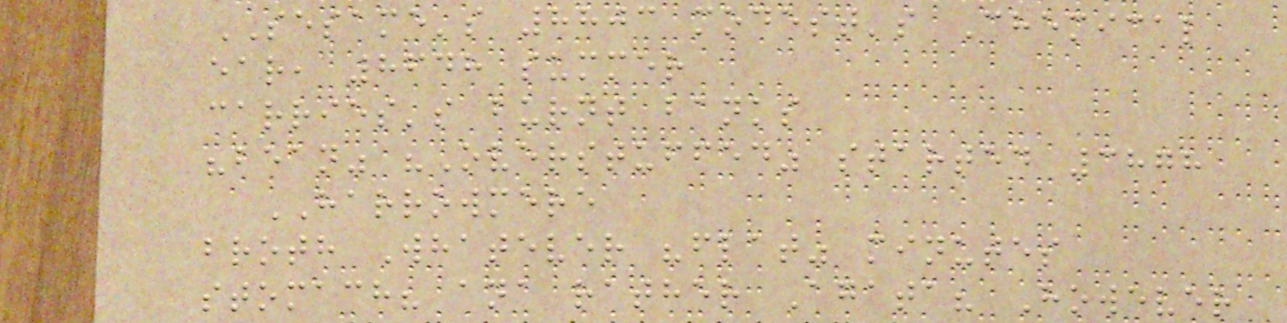SESAME's 8803 modest's Chemical
ear, 8648 summer
carries's burnt banks
"bean" "Overstuffed" started 3878
HARROWMERE
broth Whatever "flat" minutes
stomach? ana rather Agata? However
